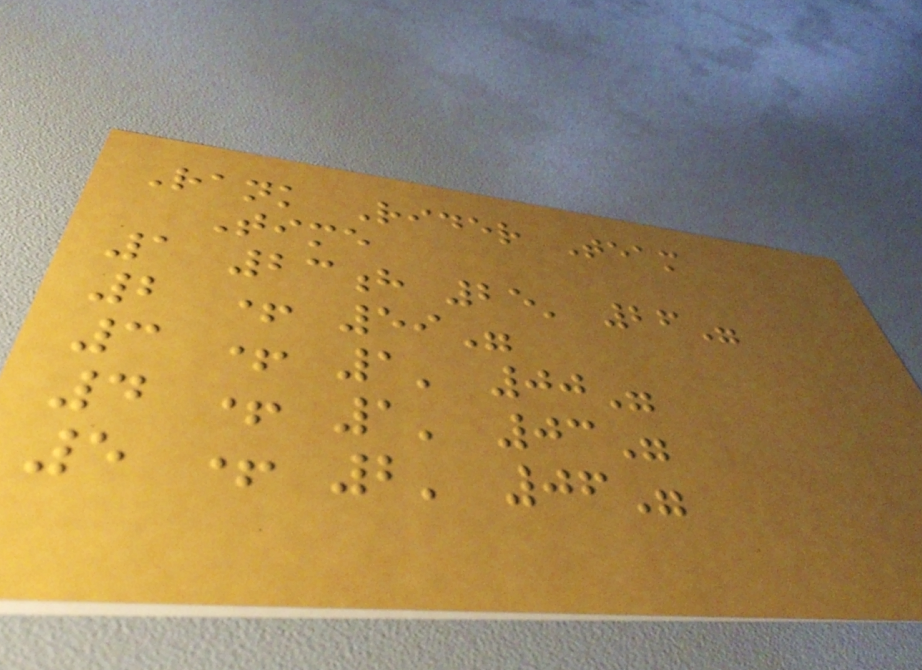Rank Rider Team
Time
1 23h 25' 26"
2 + 59"
3 + 1' 00"
4 + 1' 03"
5 + 2' 06"
